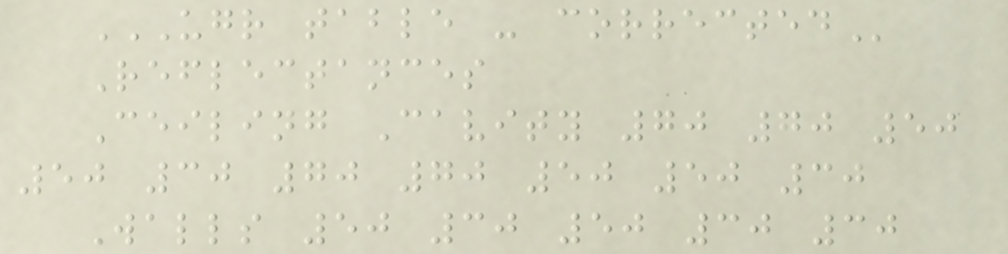UGR TABLE - CORRECTED
Reflectances
Ceiling Cavity 70 70 50
50 30 70 70 50 50 30
Walls 50 30 50 30 30
